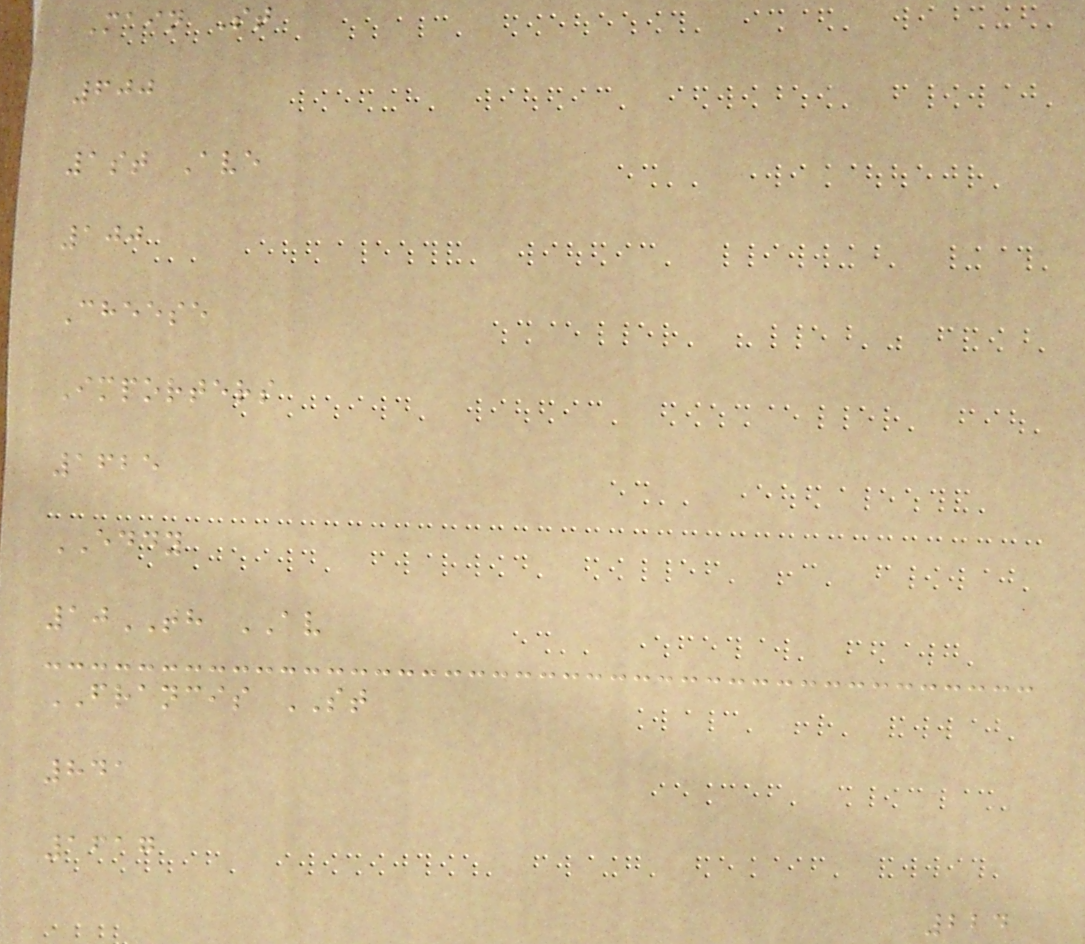Main St
600
1st Ave
100
Cheese
Importers
1625
EDDY
10TH AV
FRANCIS ST
841
1617
224
